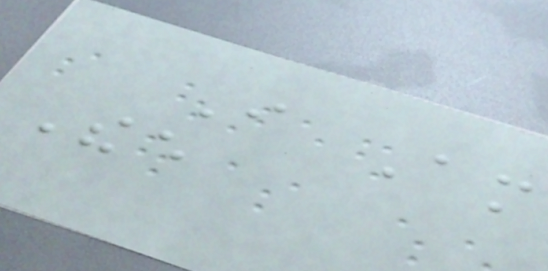I Am
Thee
